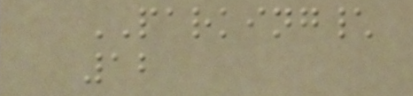PARKING\
12
